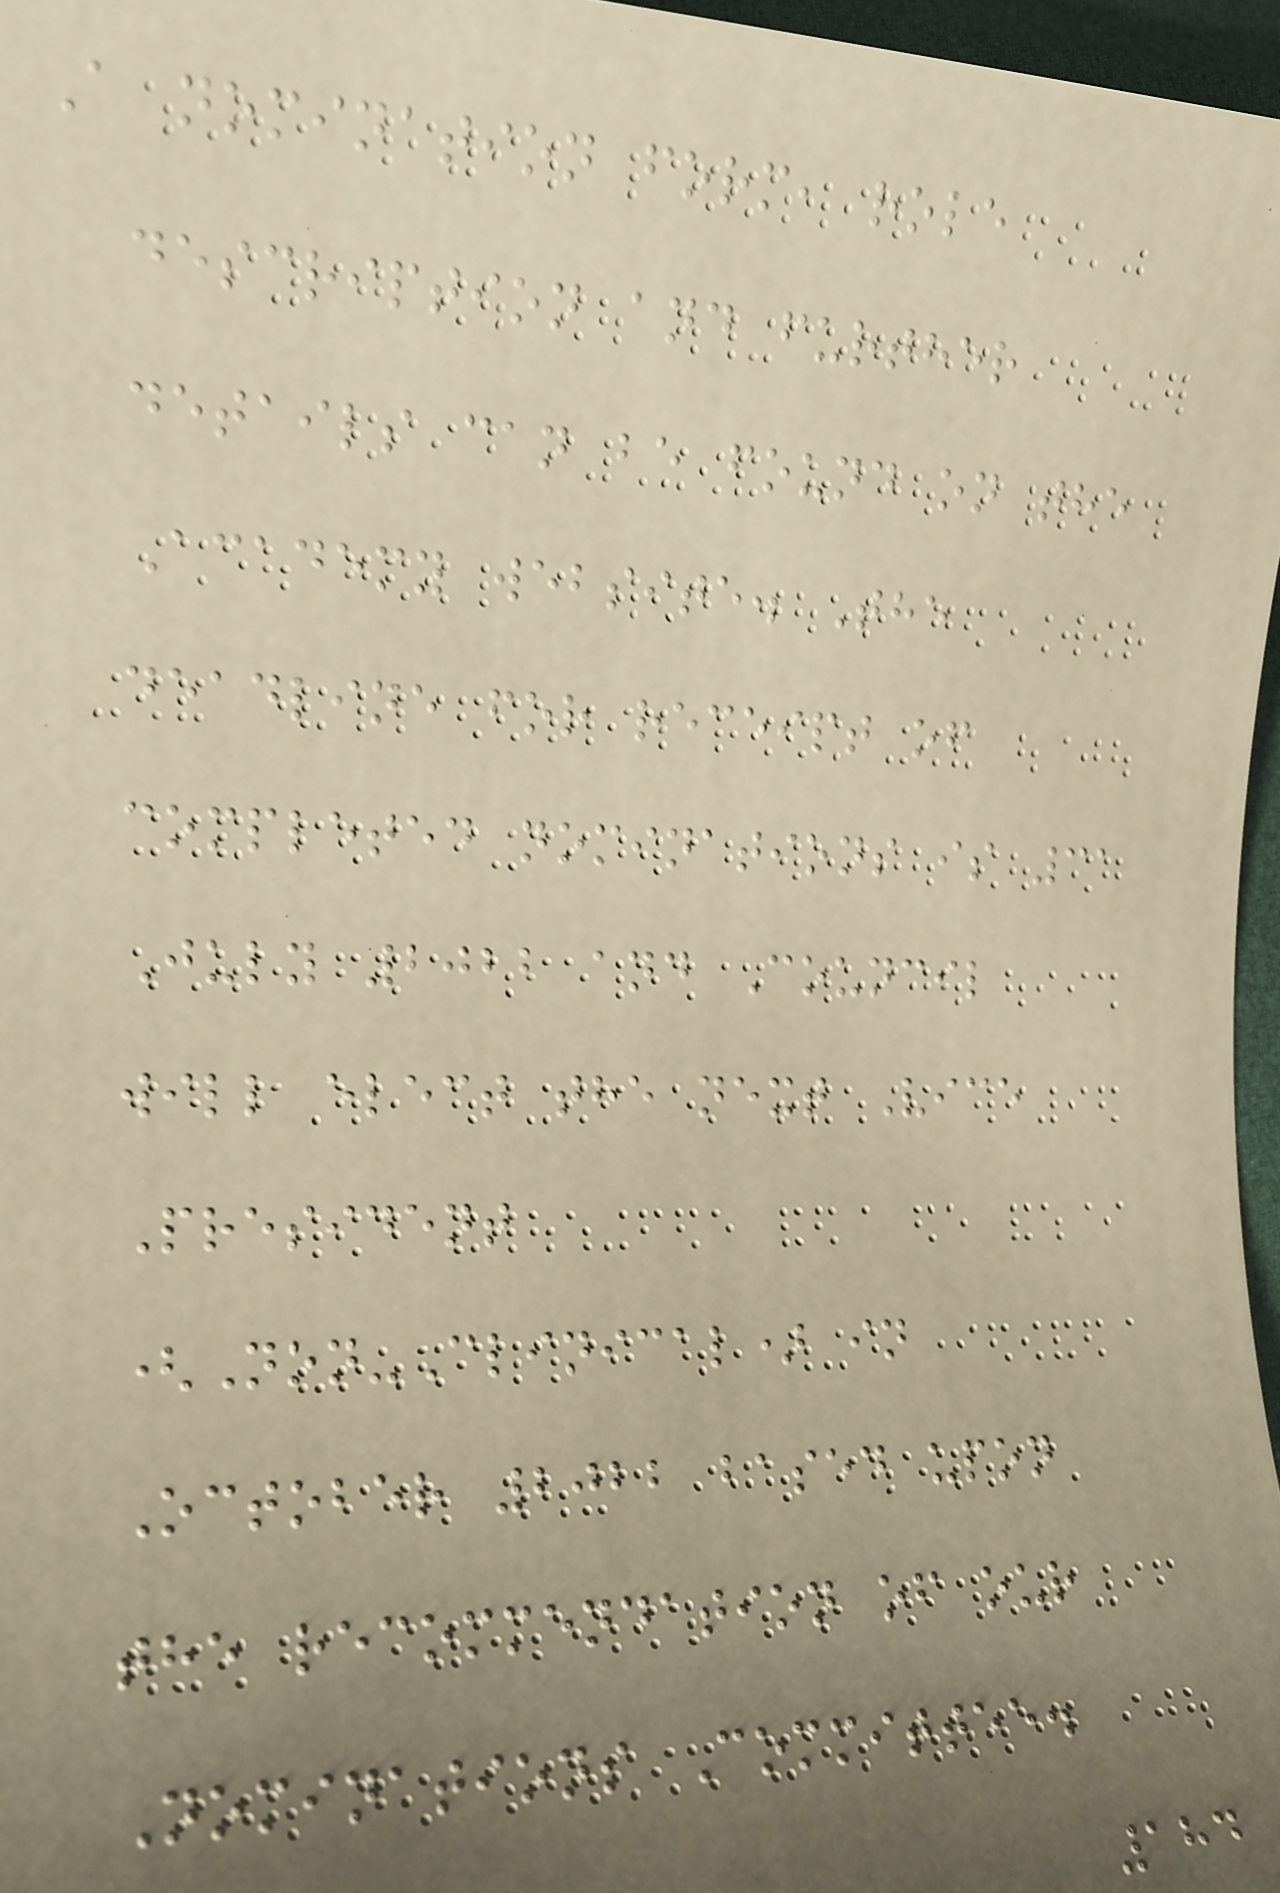A nomination form, role
description and further
details can be found on the
Academy website. The
deadline for receipt of
completed nominations is 31
July 2022 and Council
will elect the next Vice
President
(Non-Clinical) in
October 2022 based upon
the recommendation of our
Nominations Committee.
184
